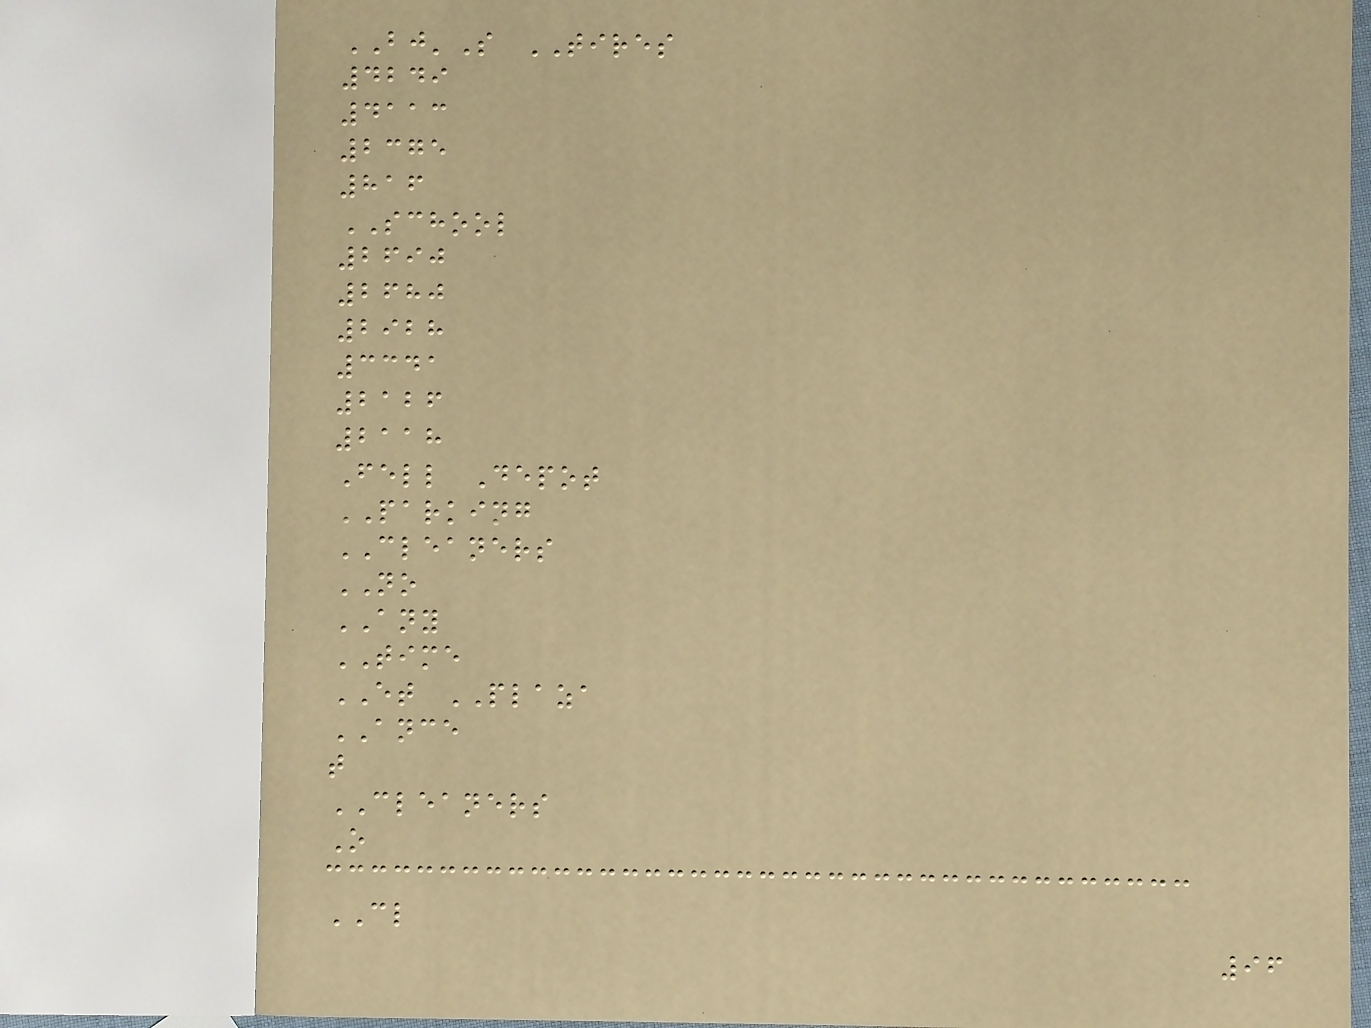BJ'S TIRES
4249
4113
2375
816
SCHOOL
2690
2680
2928
3341
2126
2118
Fell Depot
PARKING
CLEANERS
NO
ANY
TIME
ET PLAZA
ANCE
t
CLEANERS
O
CL
96
